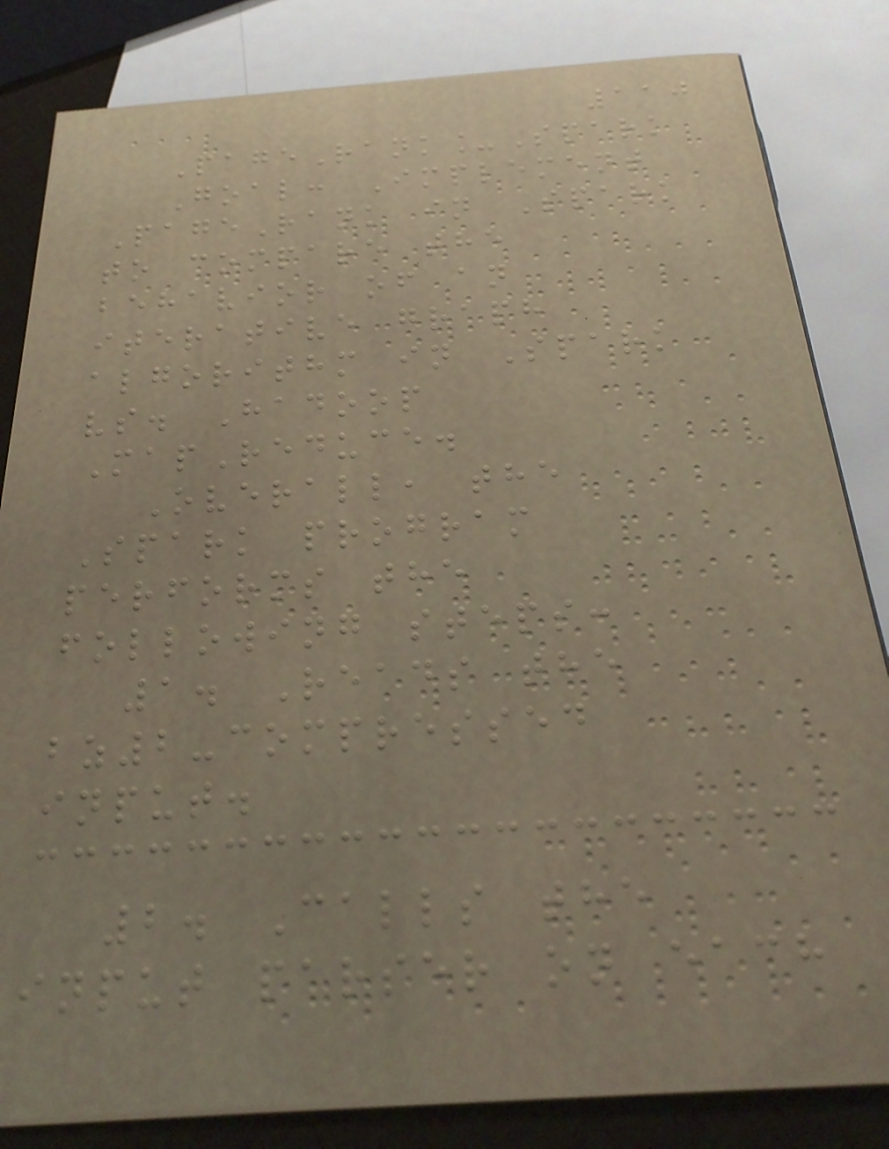110
PageRank_Spark
Goal: Implement
PageRank in Spark
to compare the
behavior of an
iterative graph
algorithm in Spark
vs. Hadoop
MapReduce.
Overall, the
Spark program
performs the
following steps:
1. Reads the
bz2-compressed
input.
2. Calls the
input parser on each
